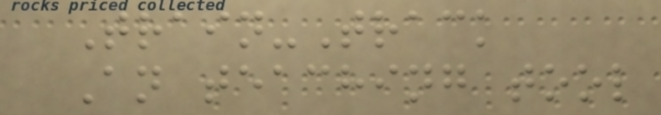Train-Track
An teaching tool
